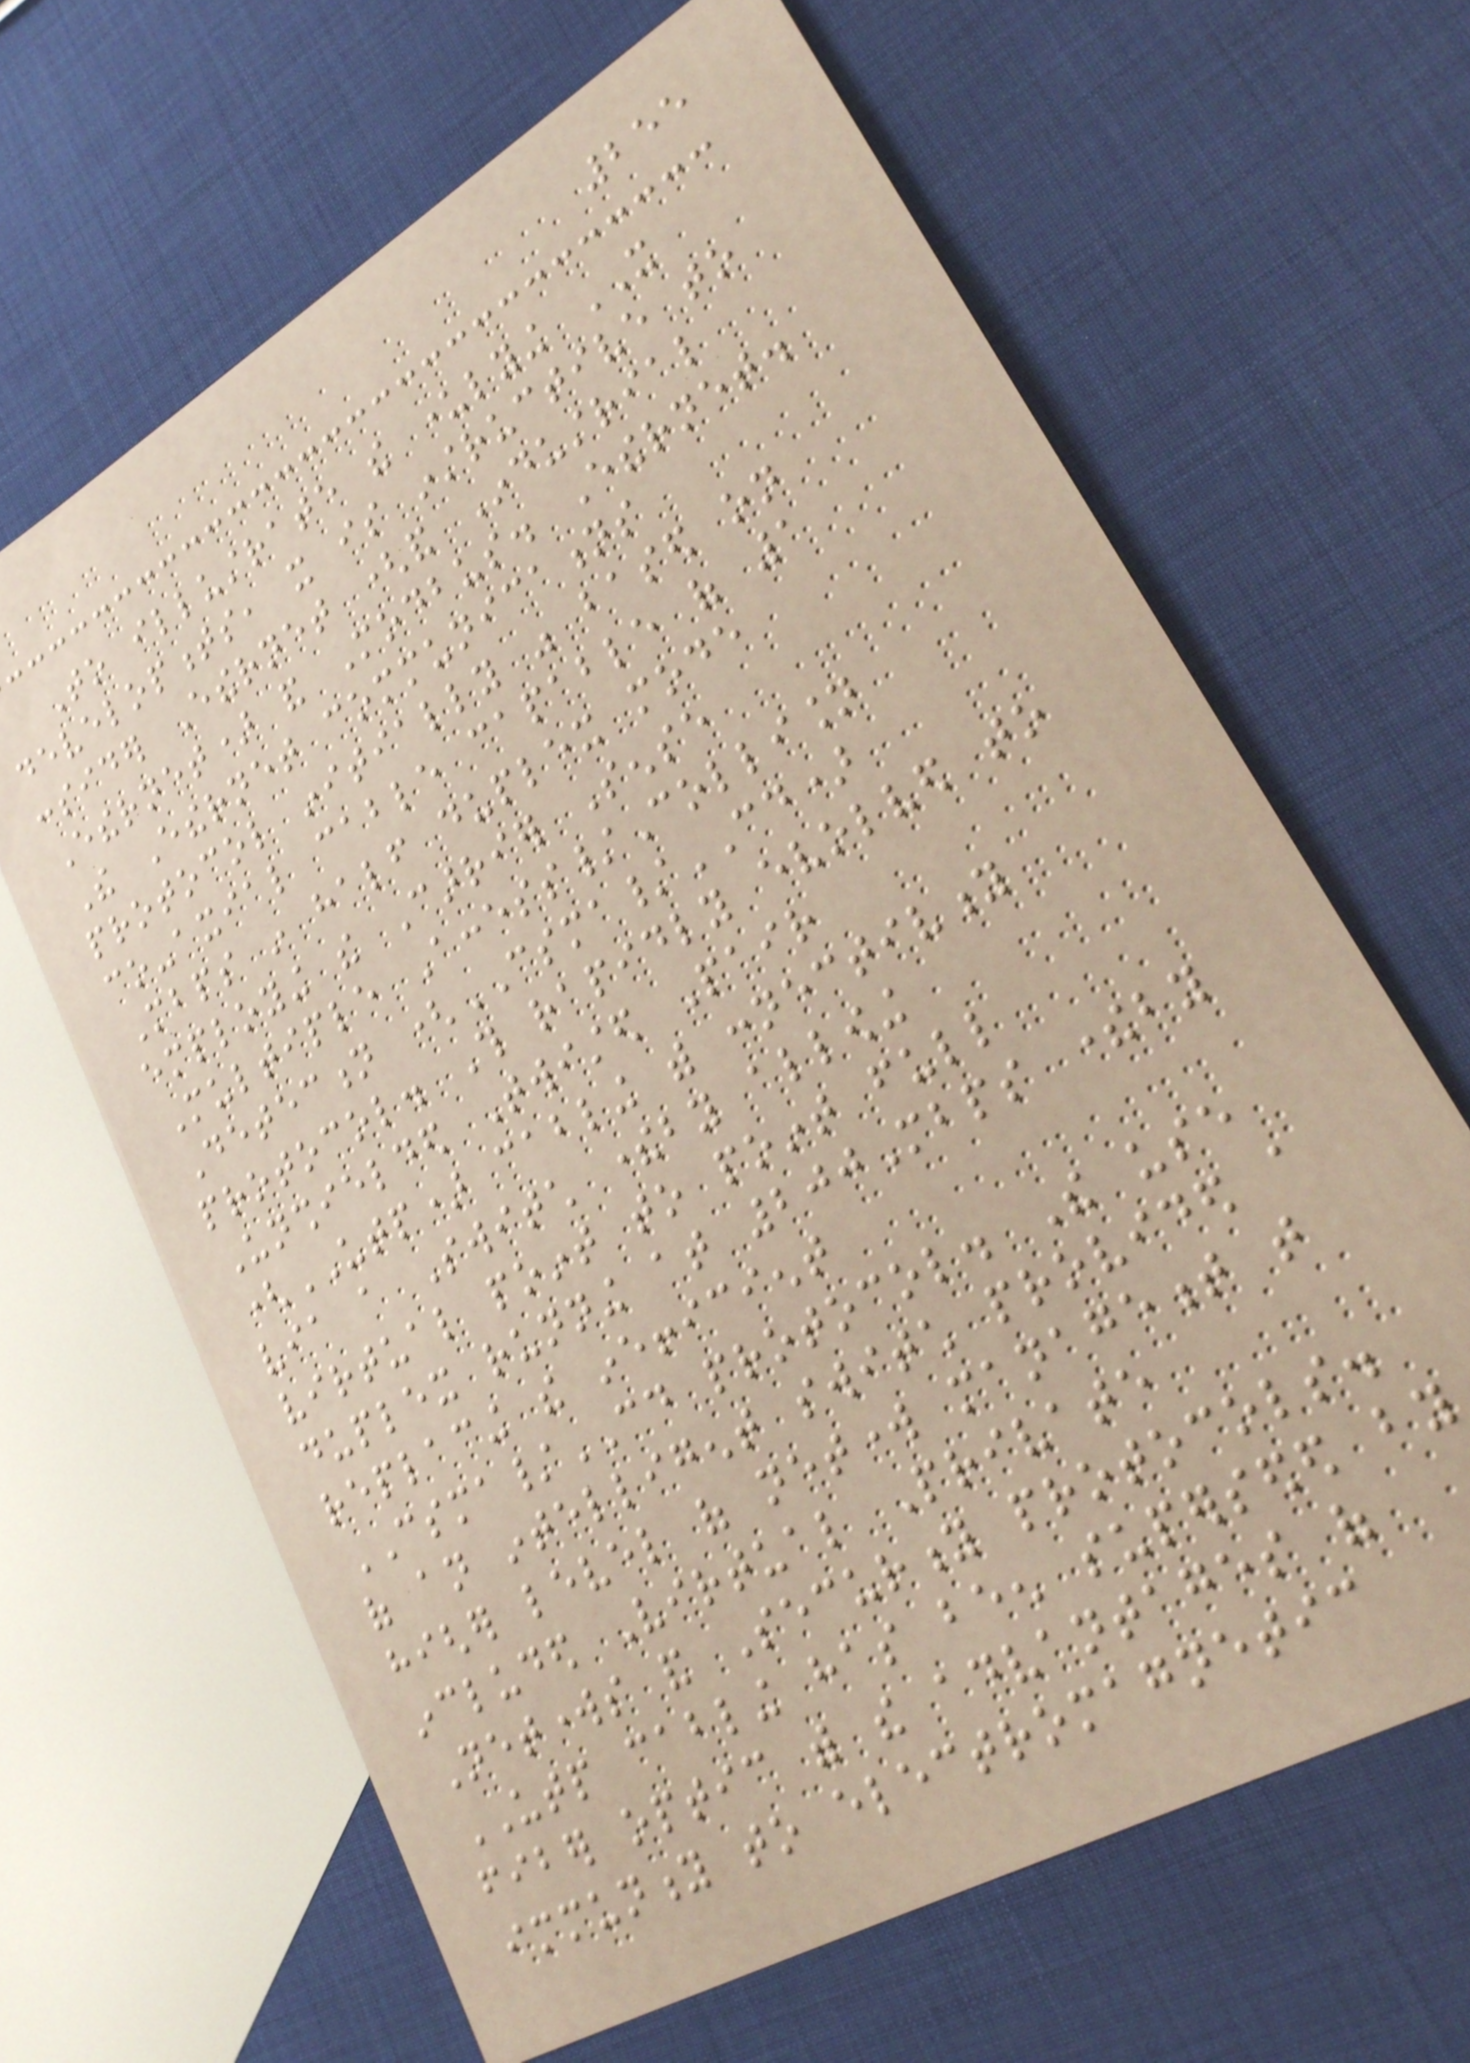255
To illustrate the underlying IT
developments, it is instructive to
consider Ethernet (and Industrial
Ethernet) and Modbus. Ethernet.
The Ethernet communications
protocol initially was based on
co-axial cable capable of 1
Mbps in half duplex mode
employing the Carrier Sense
Multiple Access/Collision
Detection (CSMA/CD)
protocol. This rapidly evolved to
Unshielded Twisted Pair
(UTP) cabling with connectivity
via a Switch thereby allowing
virtual point to point full
duplex running at 200Mbps thereby
replacing the inefficient
CSMA/CD protocol. The use
of an intelligent switch provided a
higher level of network management that
included Virtual Private
Networks and Security protocols.
UTP cabling has been superseded by
fiber optic with the advantages of
immunity to electromagnetic
